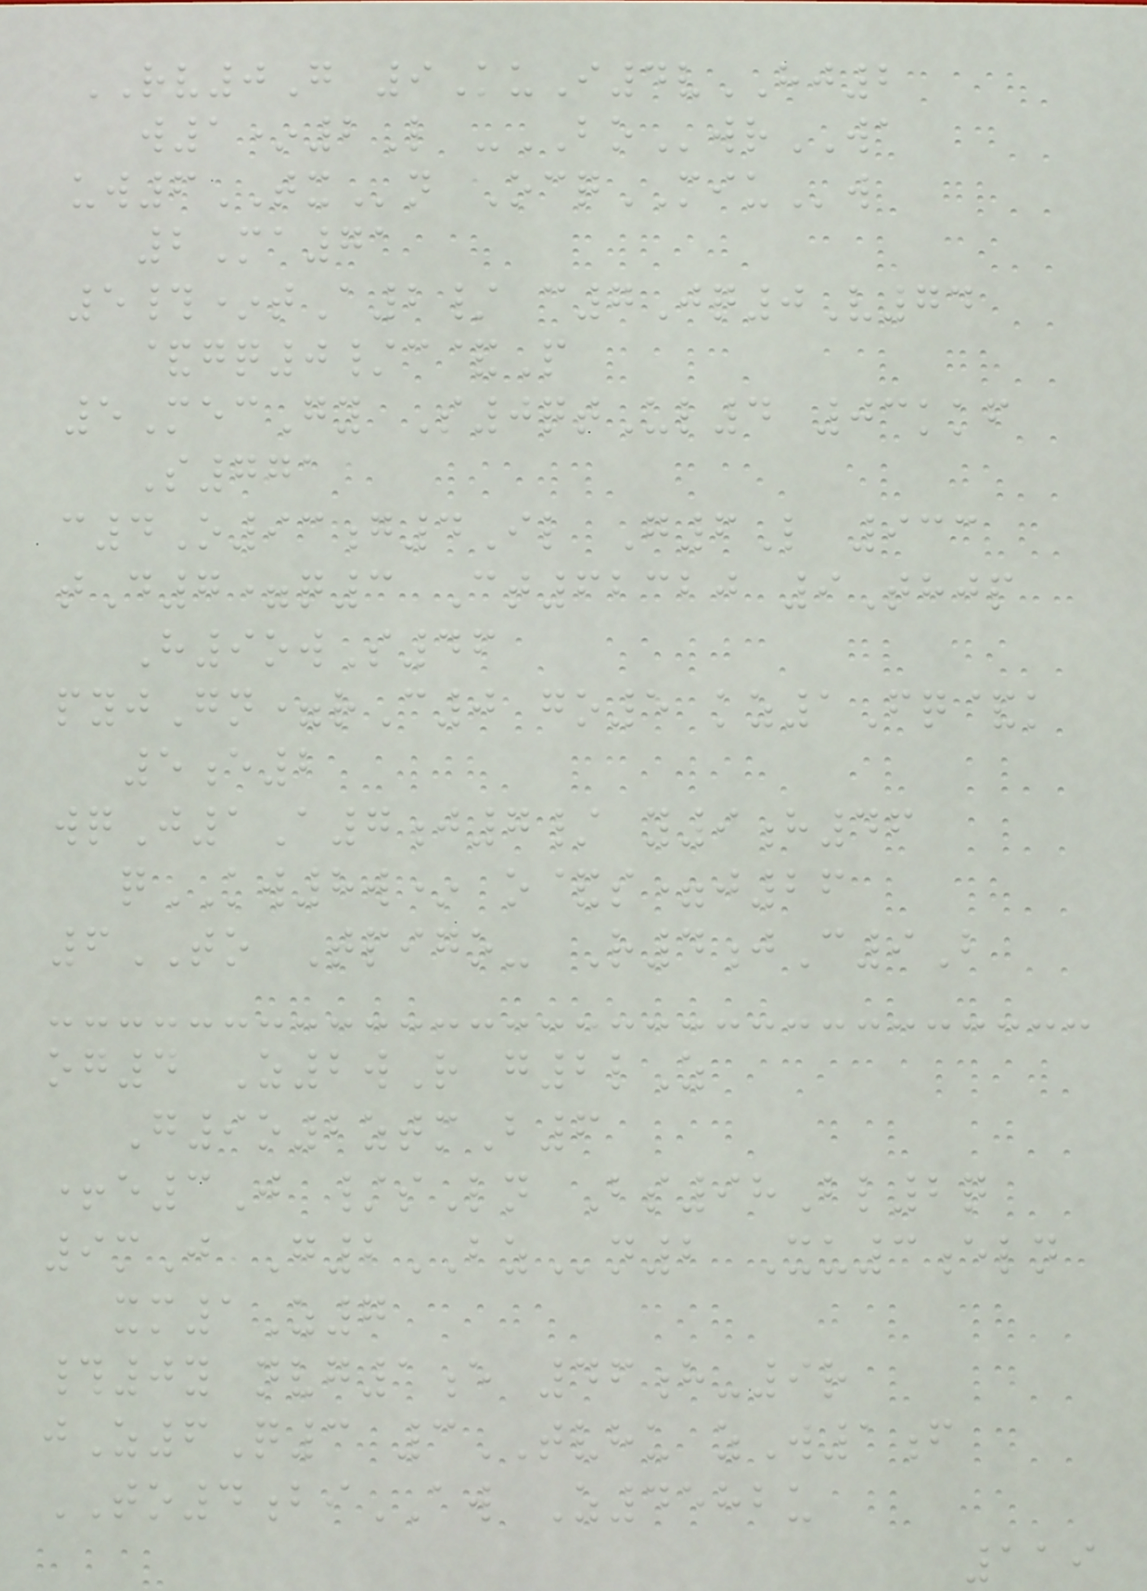RV0G 9KuI4vHJ2
w1*2L -BOwrWA
uw6TXn OcqMIUw
2Ma71
5#*tA2/ c7Jq0V74
&gq0/c&P
5MecGy S0qtUl4 03kkf
S771
c4O93g4Il G6L 933
tD7=q3 Ct62320 9Thjp
H9owS46
pyjGn=rC0 go5 kz1Fq&k
5e2
wqJ1A7j7/ y9h46
qKW8w* o&s=j26
6TO Tpigo- R4jC9B
og4 Z2wR g2lZ
G9o2ztmB6
+e3J /sLn Bs98Bl2q
9mJ G2BZn2 Xu3eln
xm1Z7
#0y nvg1e 46h-9r
jZ6Q3 3TVHU zW1f
TO4biAW Z4582u
119
